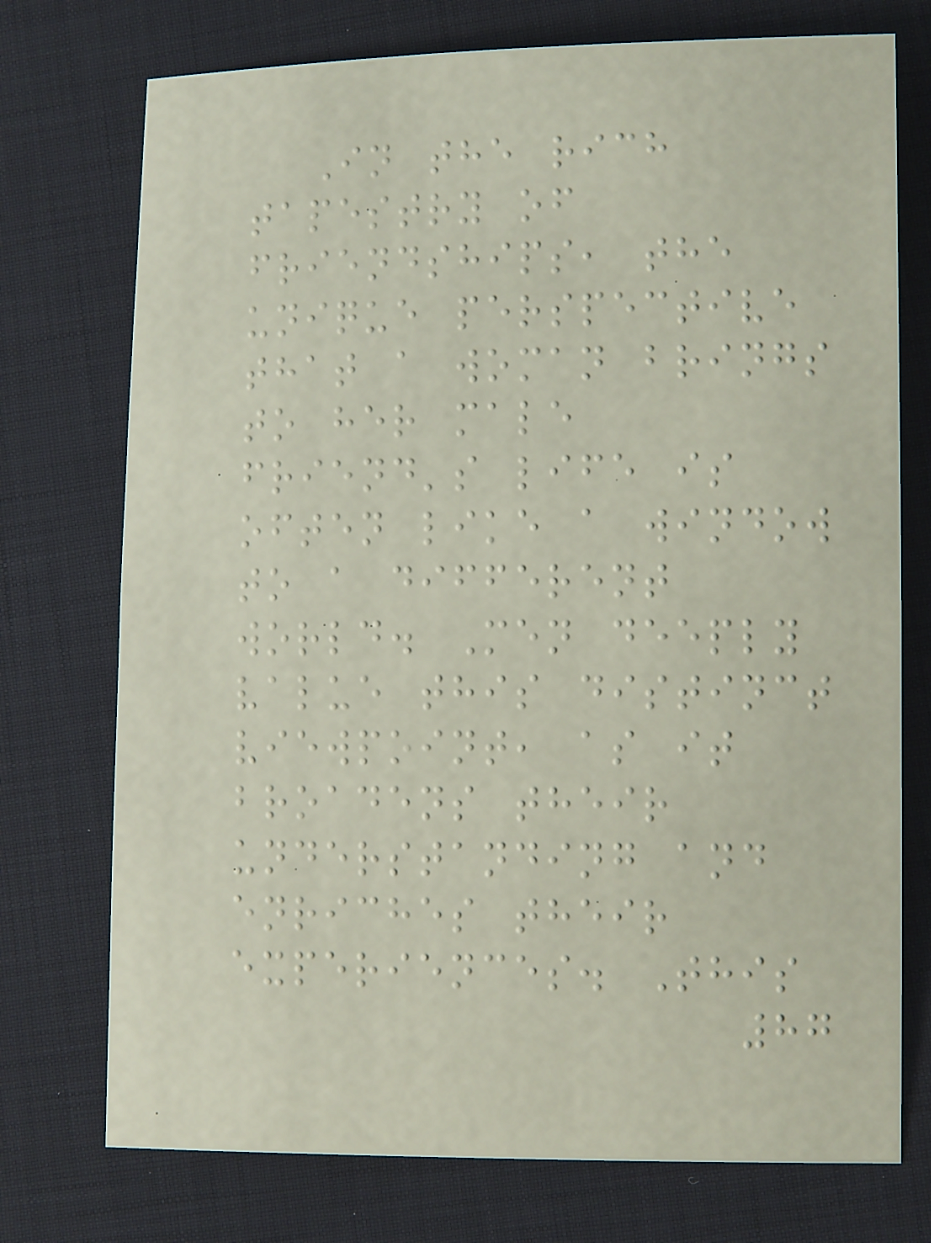In the rich
tapestry of
friendships, the
unique perspective
that a woman brings
to her male
friend's life is
often like a window
to a different
world. Men deeply
value this distinct
viewpoint, as it
broadens their
understanding and
enriches their
experiences. This
87
